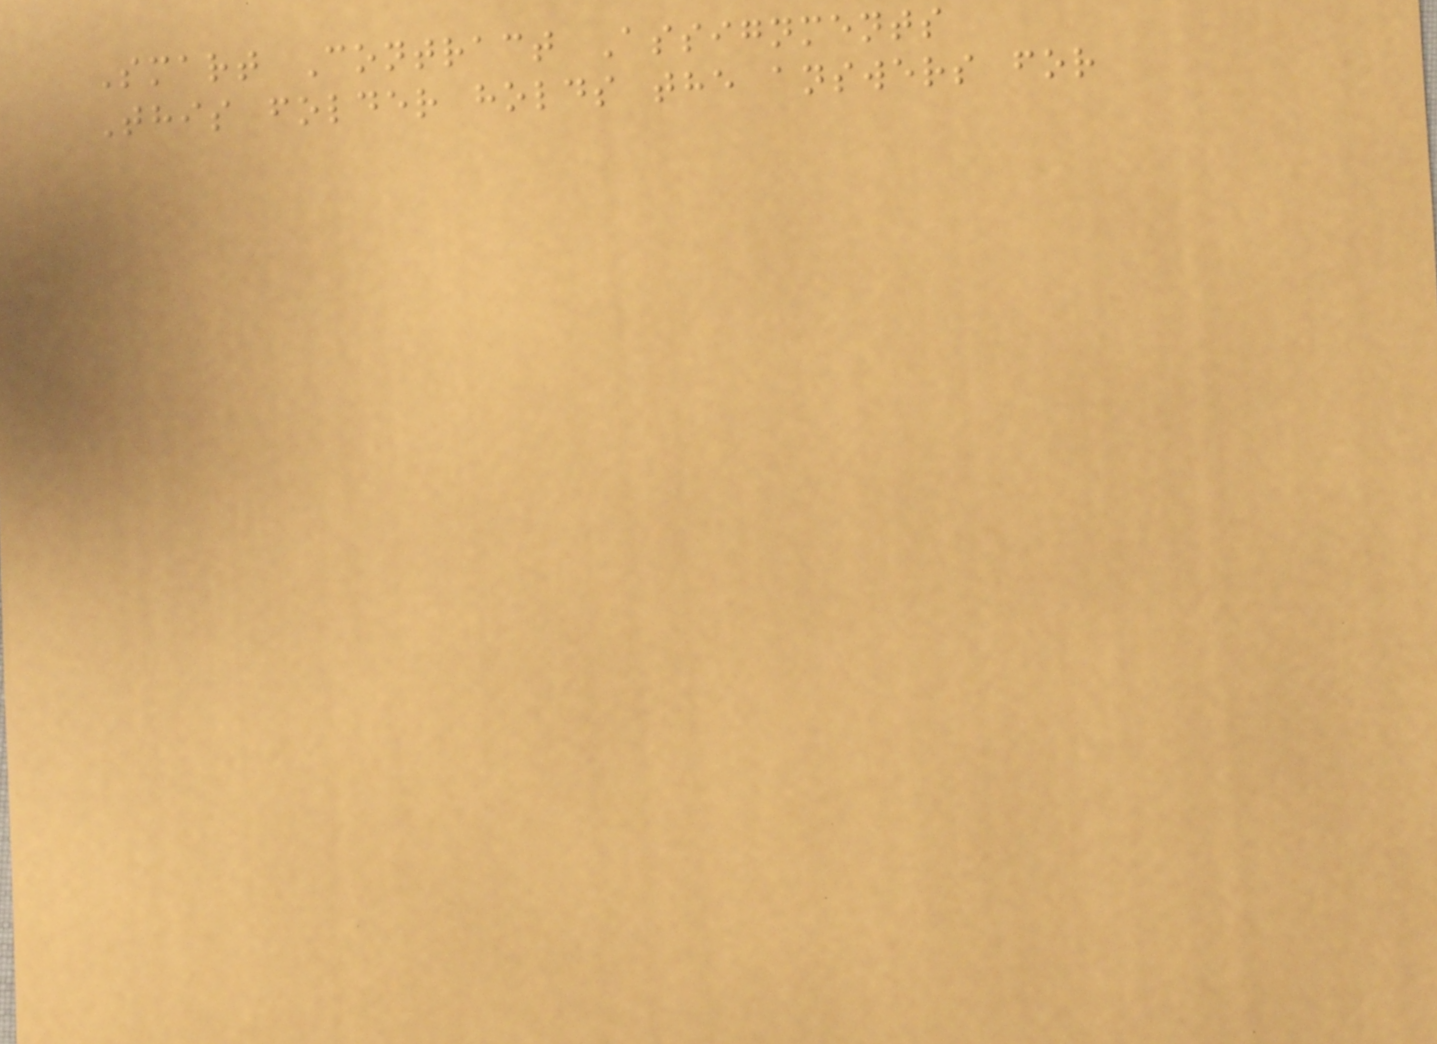Smart Contract Assignments
This folder holds the answers for
